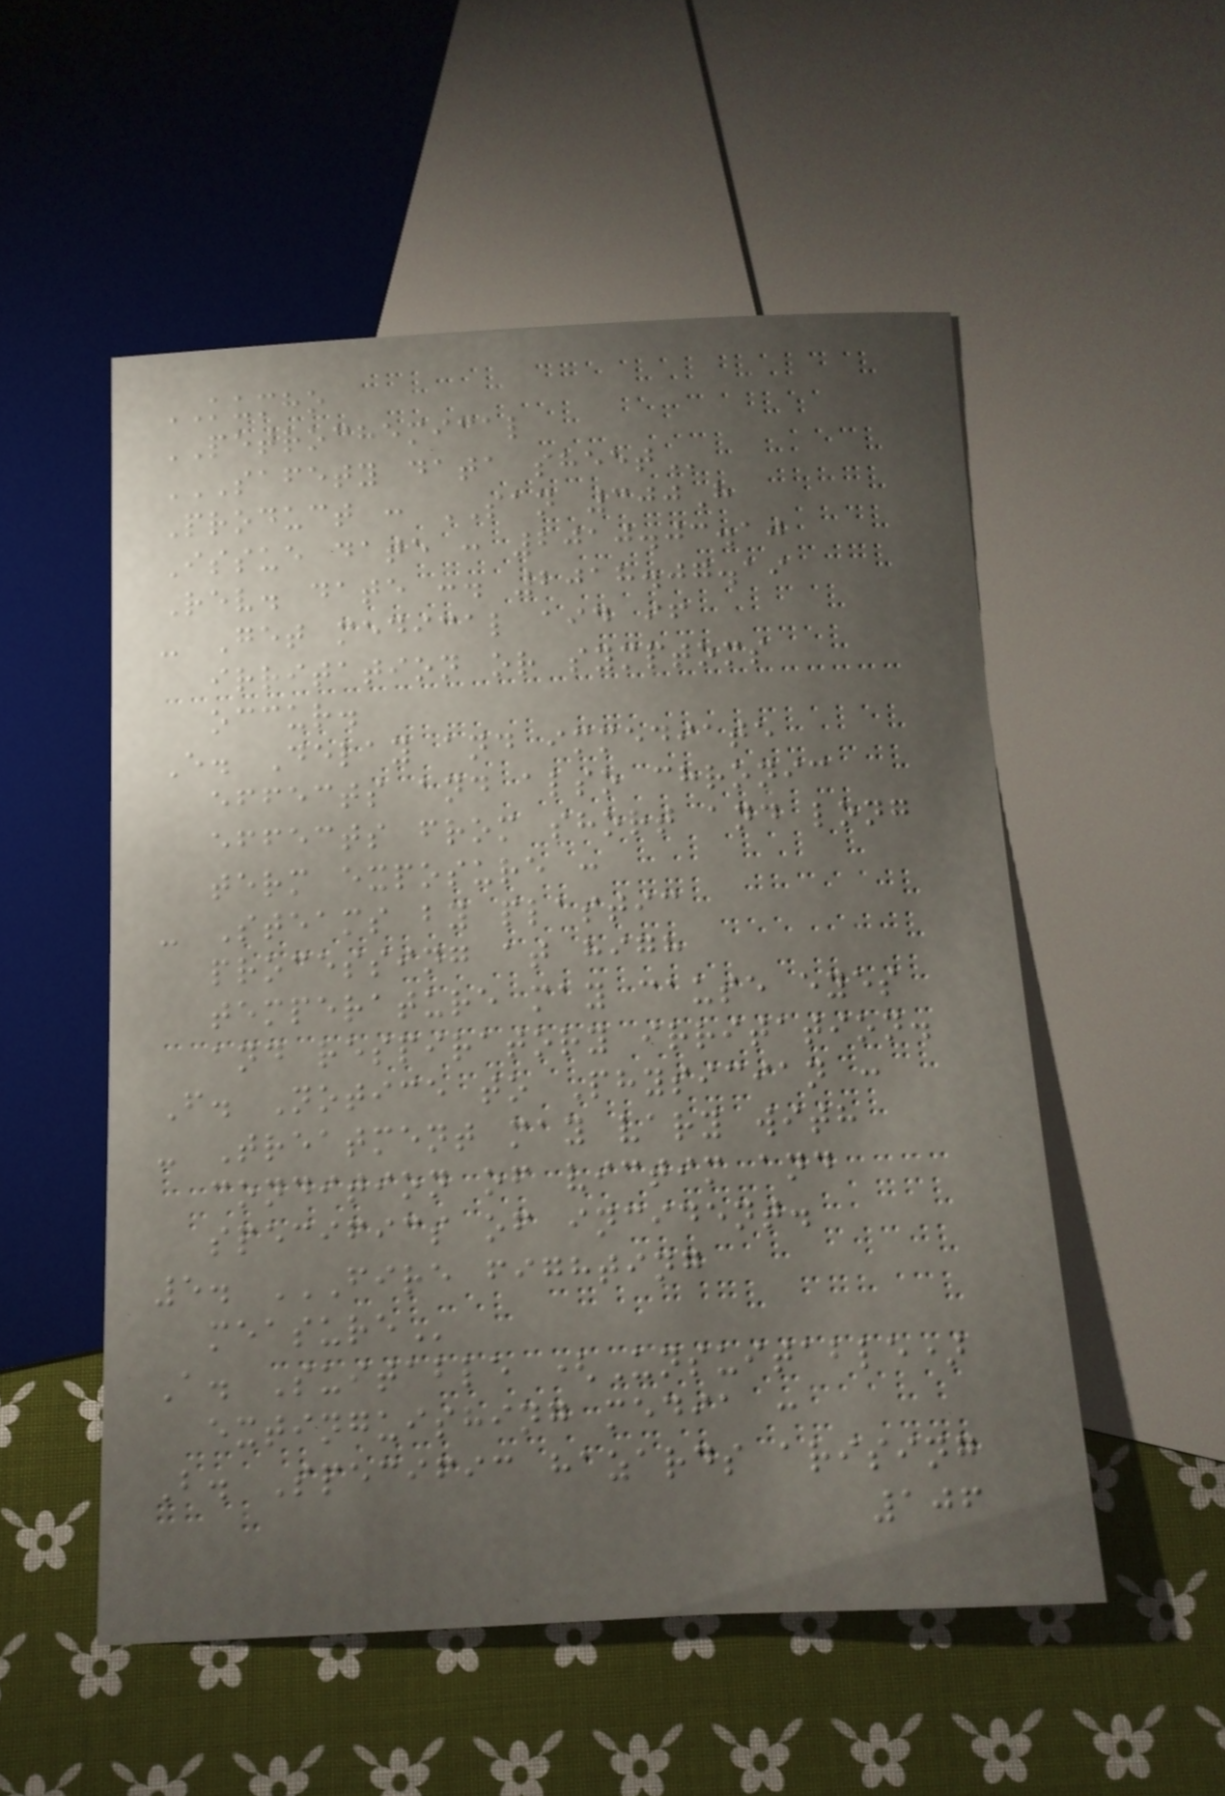KUMHO
PETROCHEMICAL
SAFETY DATA SHEET
Product : SAN 300H
Issue date : 2010.03.10
Rev. date :. 2018.07.19
- Get medical aid if
irritation or symptoms
occur.
E. Delay and immediate
effects and also chronic
effects from short and long
term exposure :
- Steams by plastic
processing at high
temperature may cause eyes
and respiratory irritation.
F. Notice to Physician :
- Treatment may vary with
condition of victim and
specifics of incident.
5. FIRE FIGHTING
MEASURE
A. Suitable (Unsuitable)
extinguishing media :
B. Specific hazards arising
106
